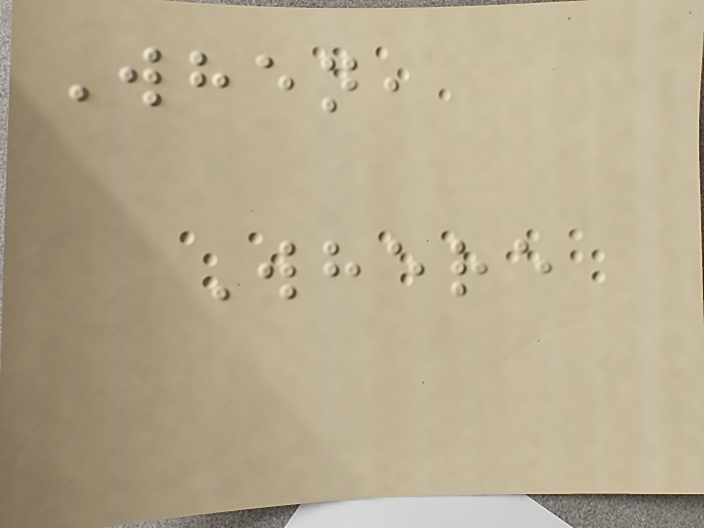When,
Where
